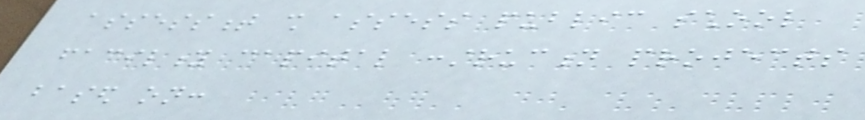assessment shall assess public school
facility capital construction projects
based on:
